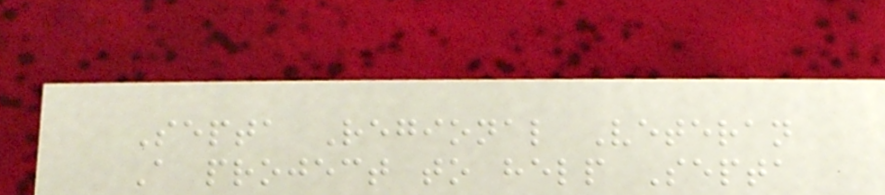Septa Regional Veteran
A project to help Septa
